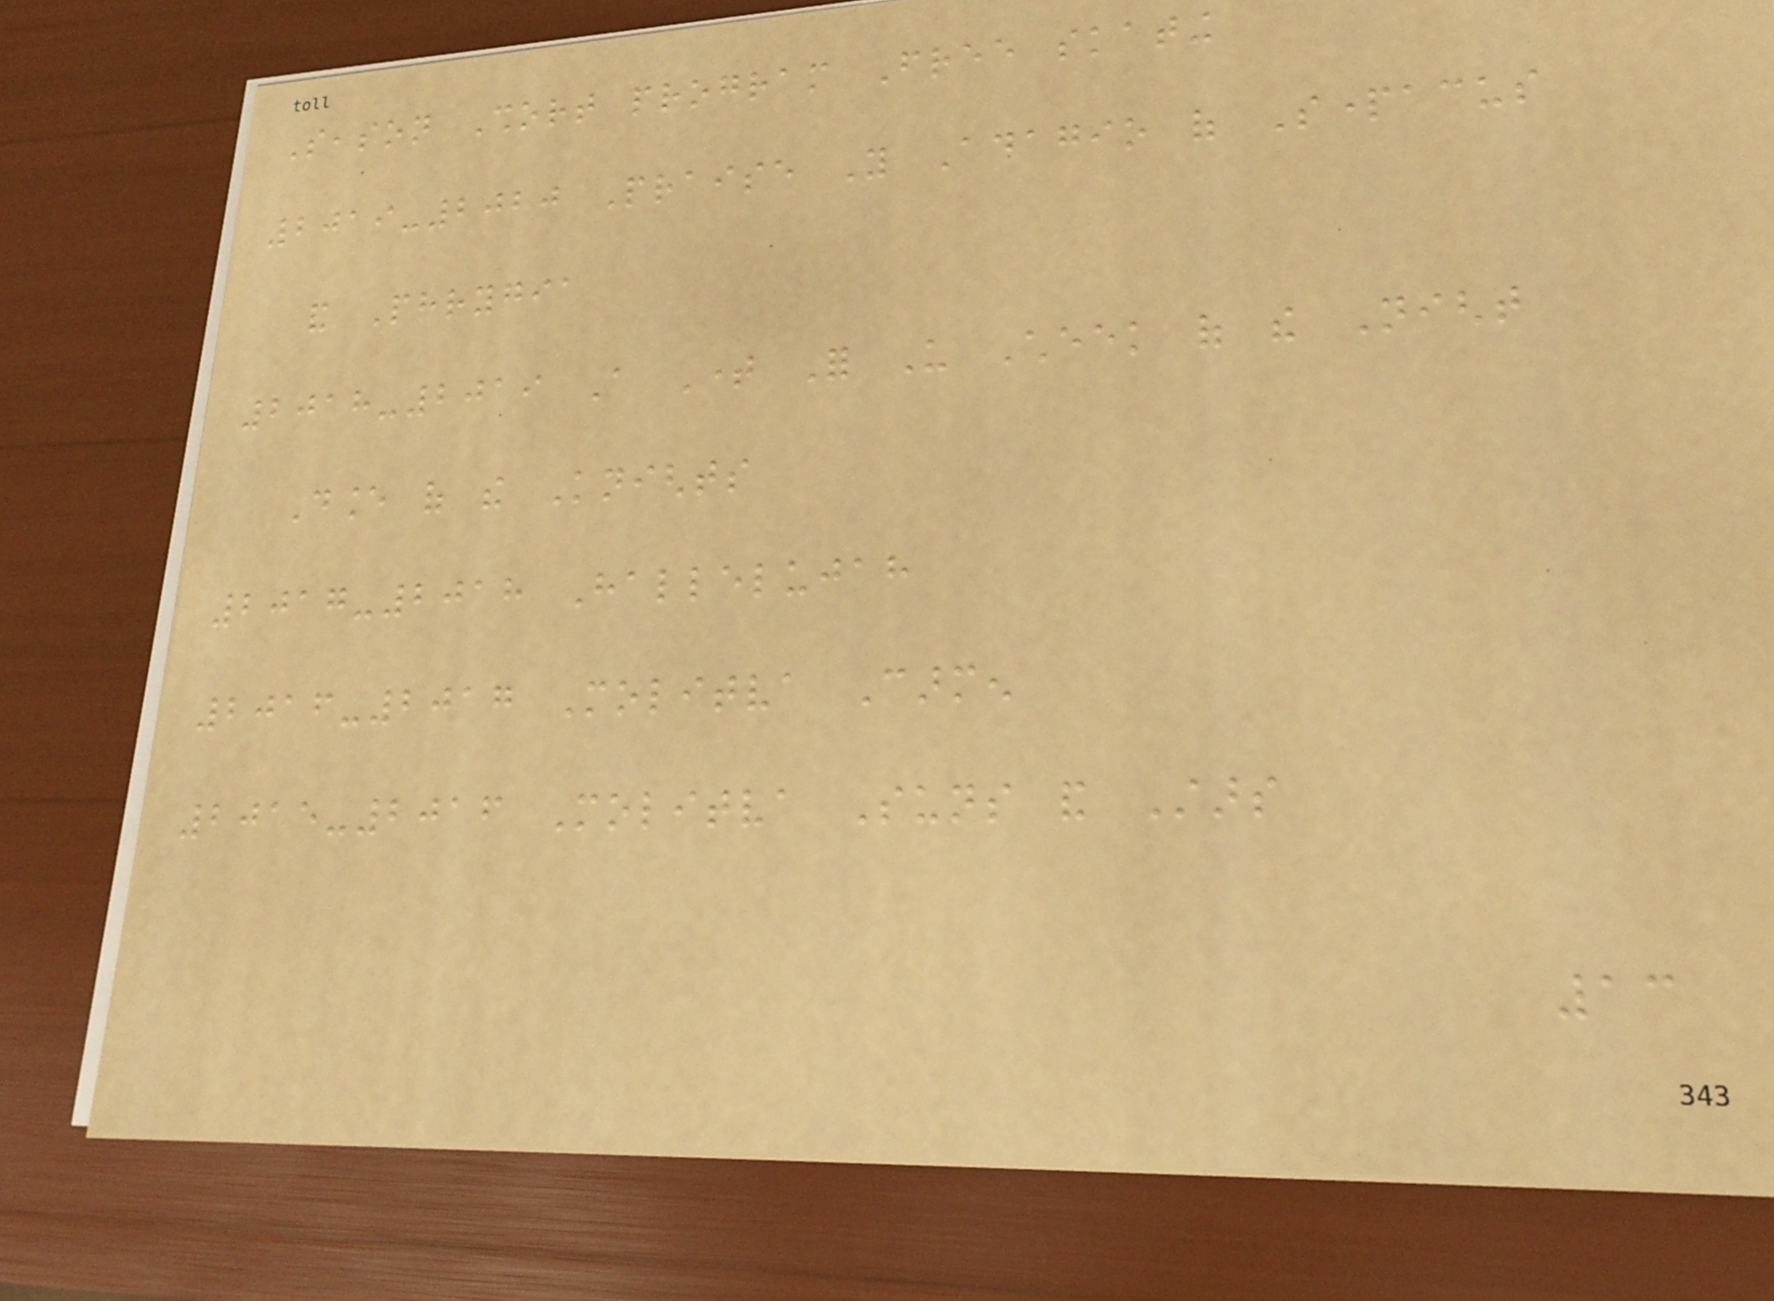Season Short program Free skating
2019-2020 Praise You Adagio of Spartacus
and Phrygia
2018-2019 A Time For Us Cheek of the Night
Dance of the Knights
2017-2018 Hallelujah
2016-2017 Molitva Carmen
2015-2016 Molitva Suns and Stars
13
